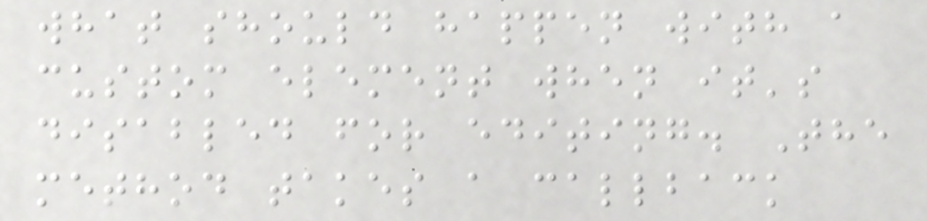what should happen with a
custom element when it's
disabled for editing. The
method takes a callback
